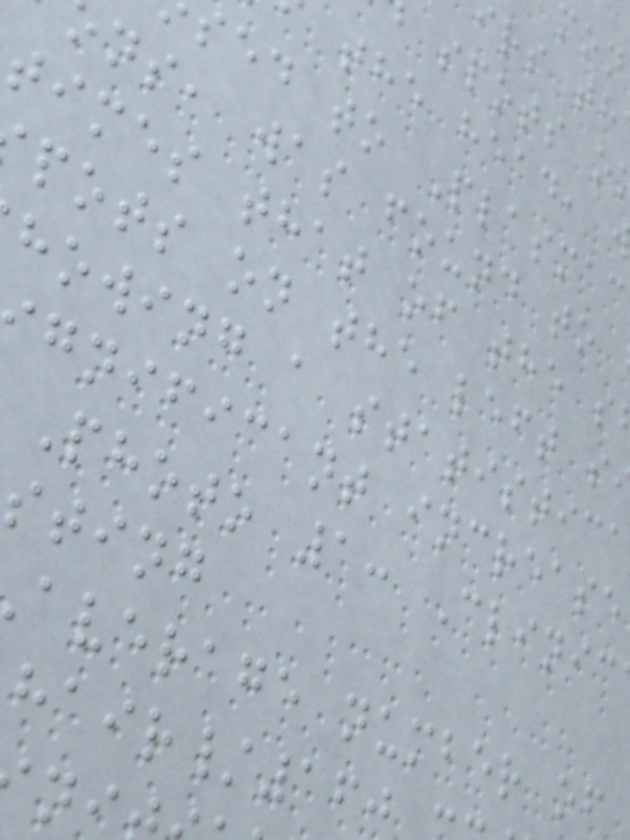the head,
sed to Plasmac
ns, was found to
times that of the s
pots on the left s
howing a statistica
gnificant increase
Photo 1: Clinic
sting
average number of
hair/160
